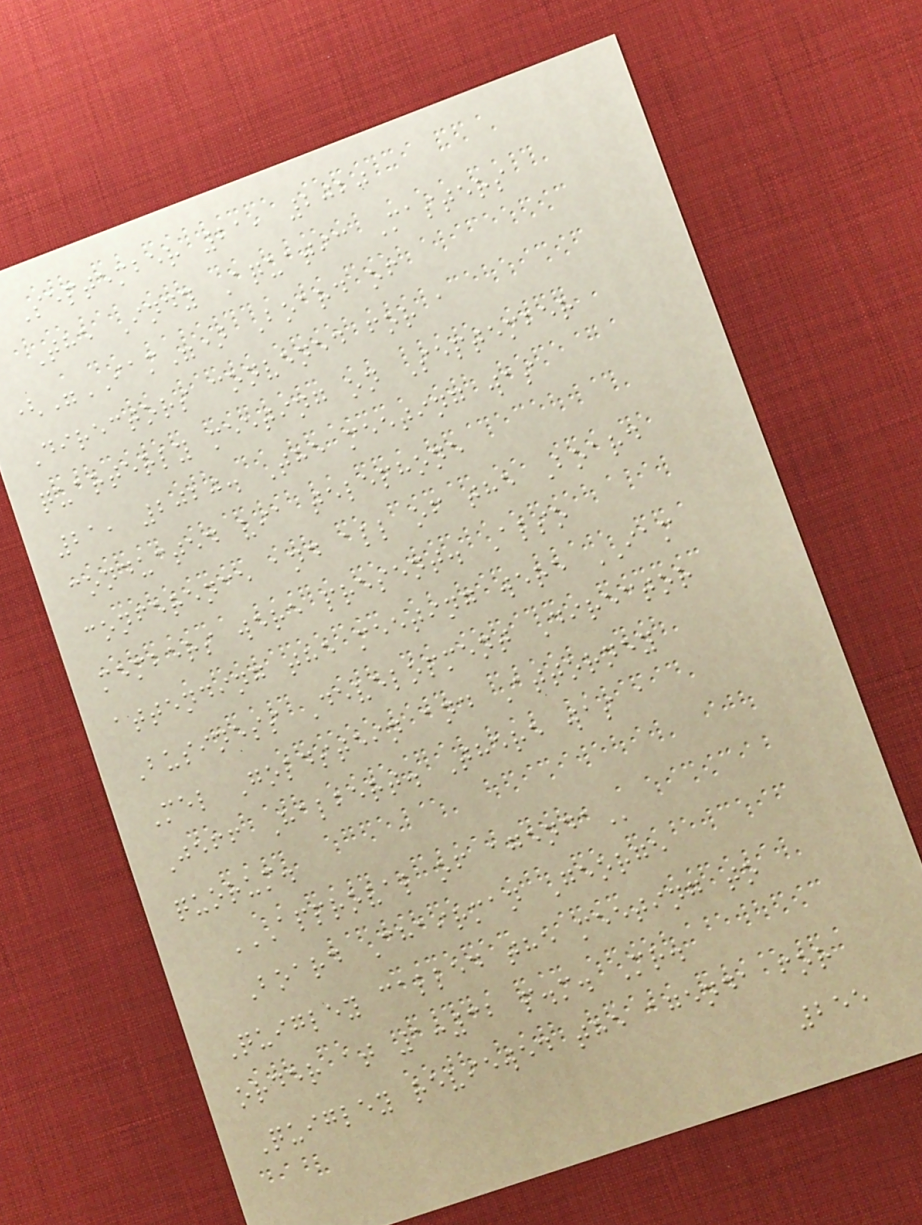September 21, 2020
The Indy Aquatic Masters
("IAM") Board of
Directors convened for a
quarterly meeting on September
21, 2020. The meeting was
conducted via telephone
conference and all of the Board
members were present. Also
attending the meeting were IAM
Business Development Director
Mel Goldstein and Attorney
Jeff Halbert. There was a
quorum.
APPROVAL OF AGENDA
Board Chairman George
Quigley called the meeting to
order at 1:32 p.m. Mr.
Quigley reviewed the agenda for
255
